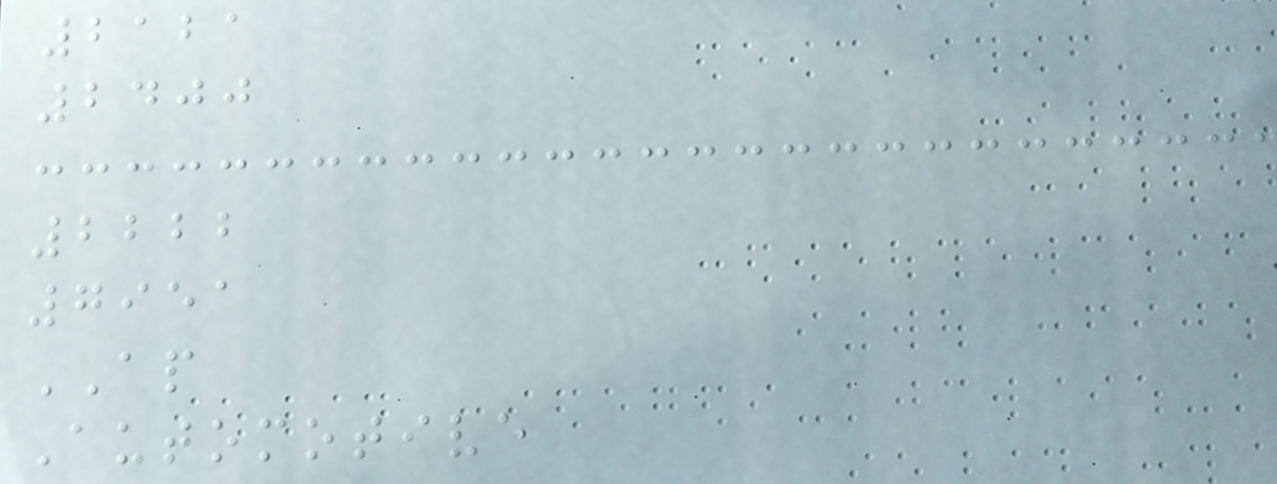2121
2400
2222
7951
AP
Automotive
